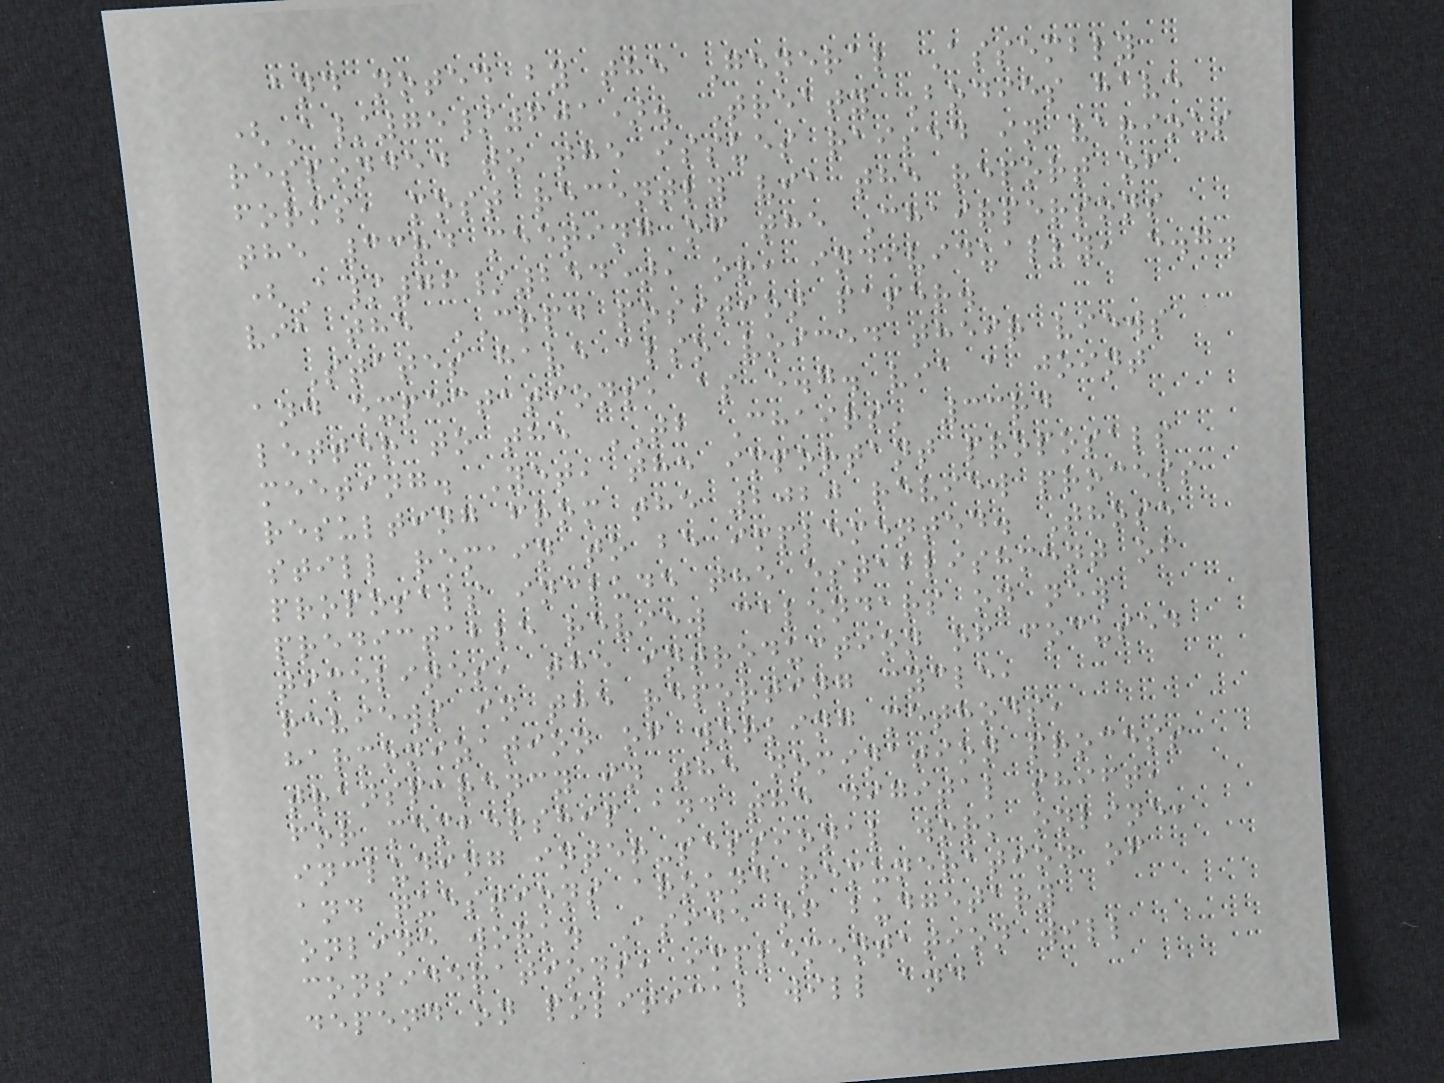and noted by the General Assembly
(A/75/601). Treaty Bodies have
responded to the issues raised in various
forms, most recently via the report of
the 33rd meeting of the Chairpersons
(A/76/254), or, individually, e.g.
via the CRPD position paper.
States have also voiced their views
and expectations, as e.g. via a joint
letter to the TB Chairs' 33rd
meeting. Yet, the important proposals
resulting from the 2020 review process
still remain to be implemented. Those
proposals include the establishment of
predictable review calendars on new
timelines, the introduction of focused
reviews in the reporting cycle,
harmonization of working methods,
transparency in the nomination process
for membership and the digital shift,
including inter-sessional work online,
and questions around remuneration of
online work. Aside of budgetary
considerations, implementation will
depend on political will and
